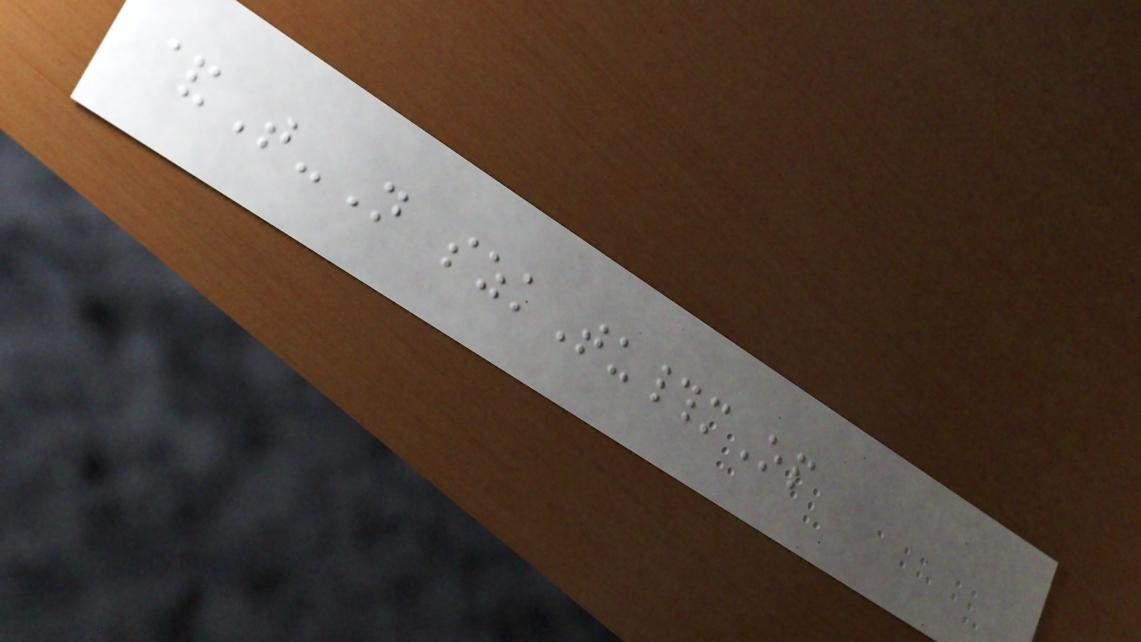&T-N szkTu#mOp
